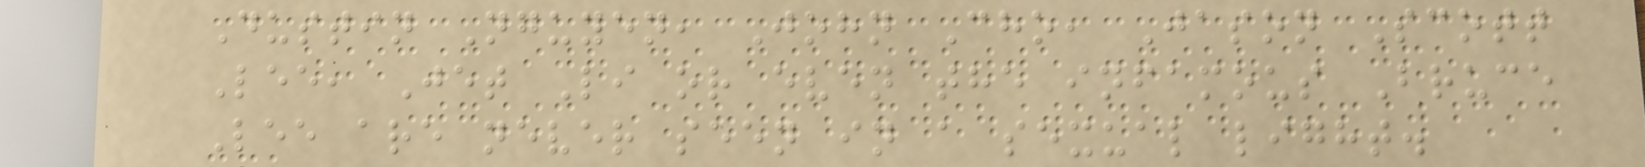Dustin Nguyen, John Cho, Jason Scott
Lee, Jet Li or even the infamous Bruce
Lee are never seen in a sexual light.
